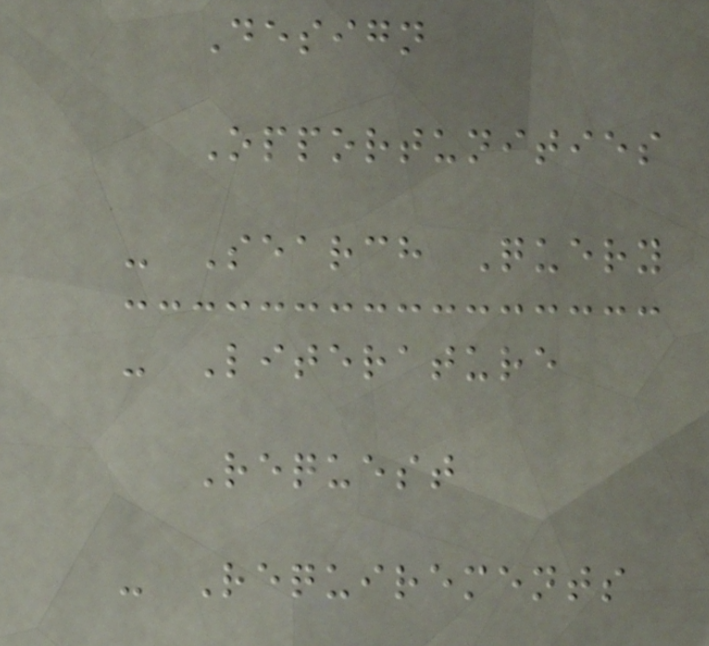Design
Opportunities
- Search Query
- Literature
Request
- Requirements
